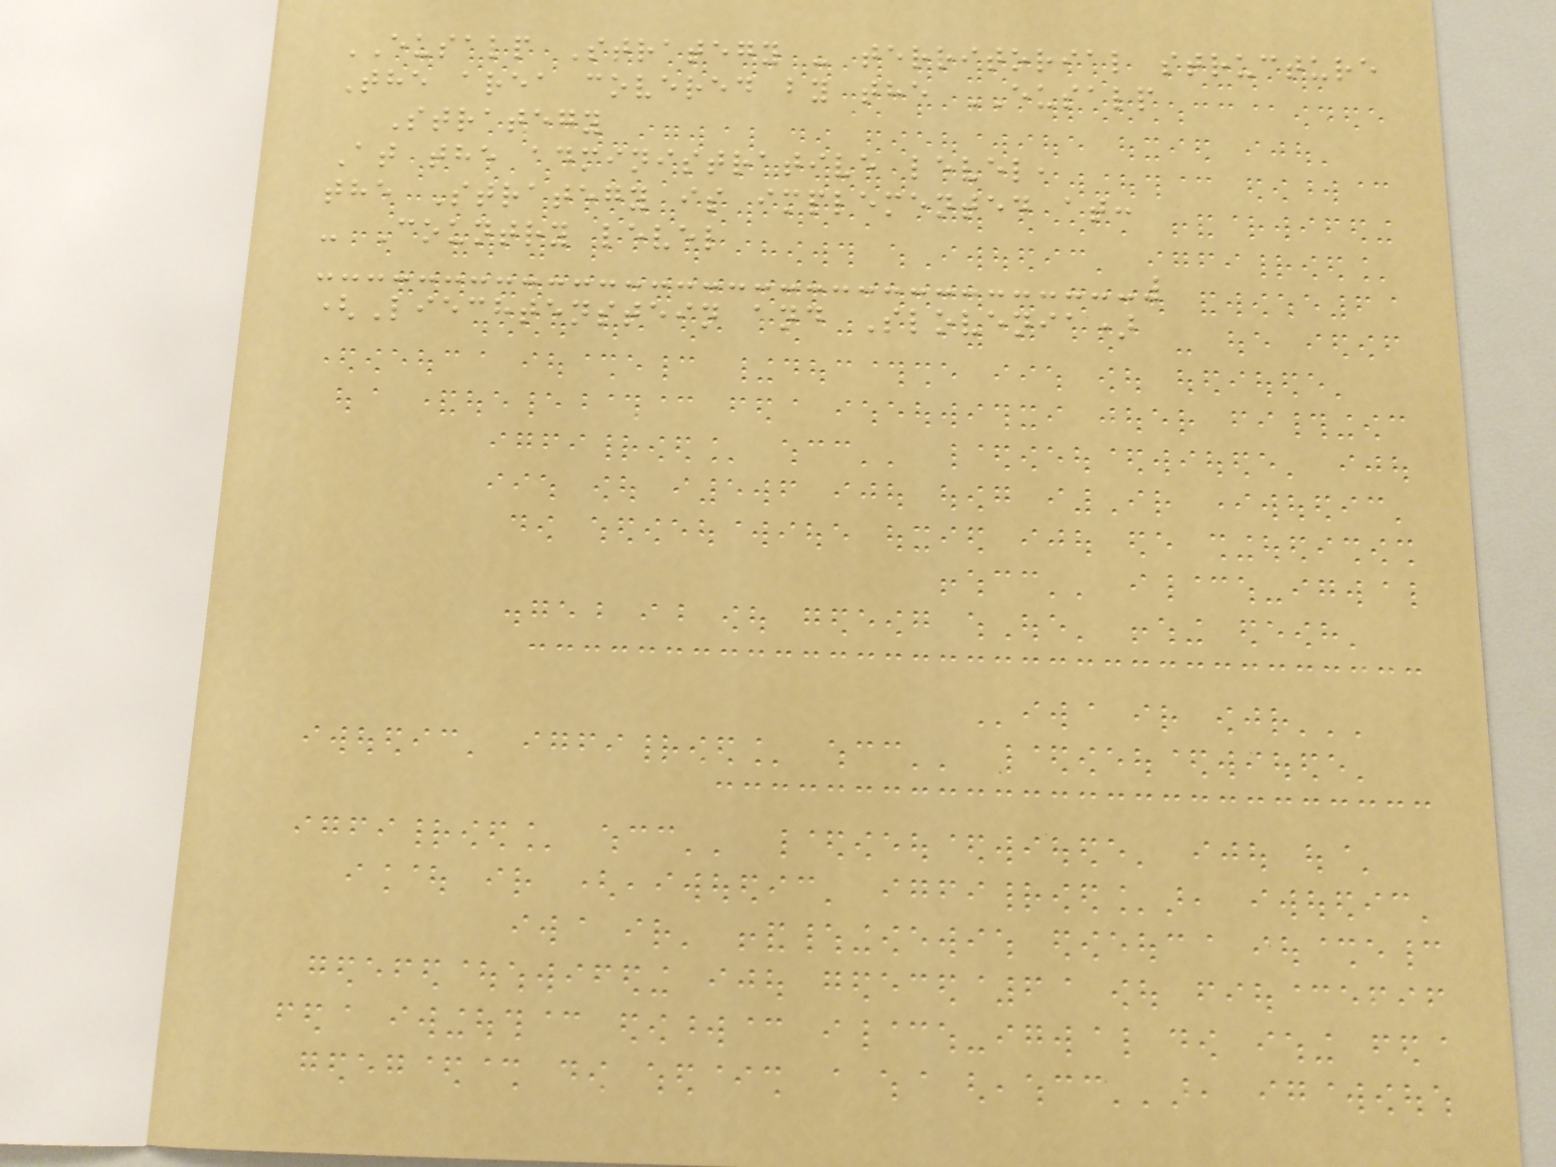EUSALP Strategy - territorial structure
The area covered by the EUSALP
Strategy
At the administrative level,
the Strategy is implemented at:
- Country level
(Liechtenstein and Slovenia)
